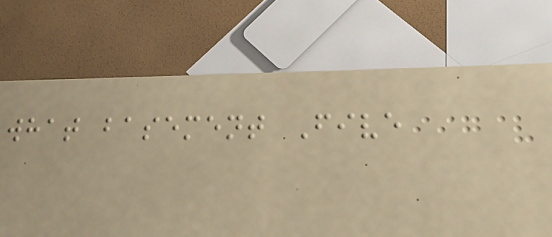what basement Five
